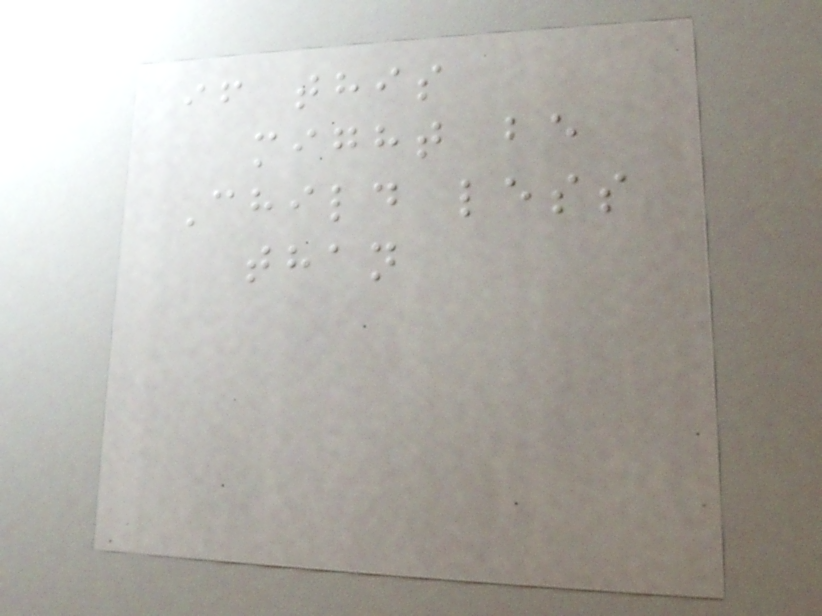if this
might be
Child less
than
